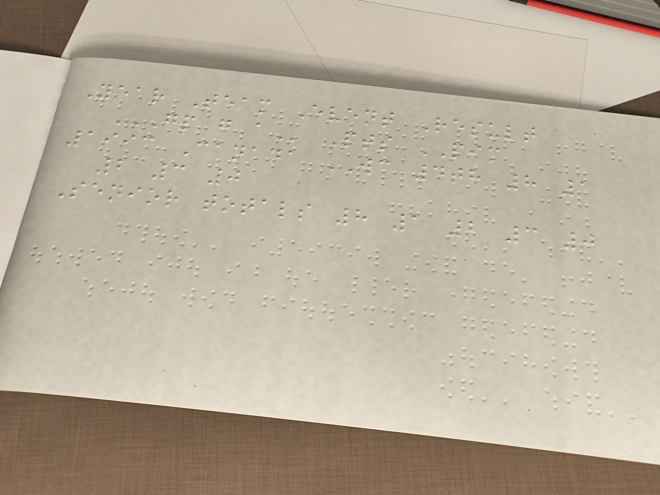Year Team Event Result
GP G A Pts PIM
1993 Canada WC 4th 8 1
2 3 0
Senior totals 8 1 2 3 0
